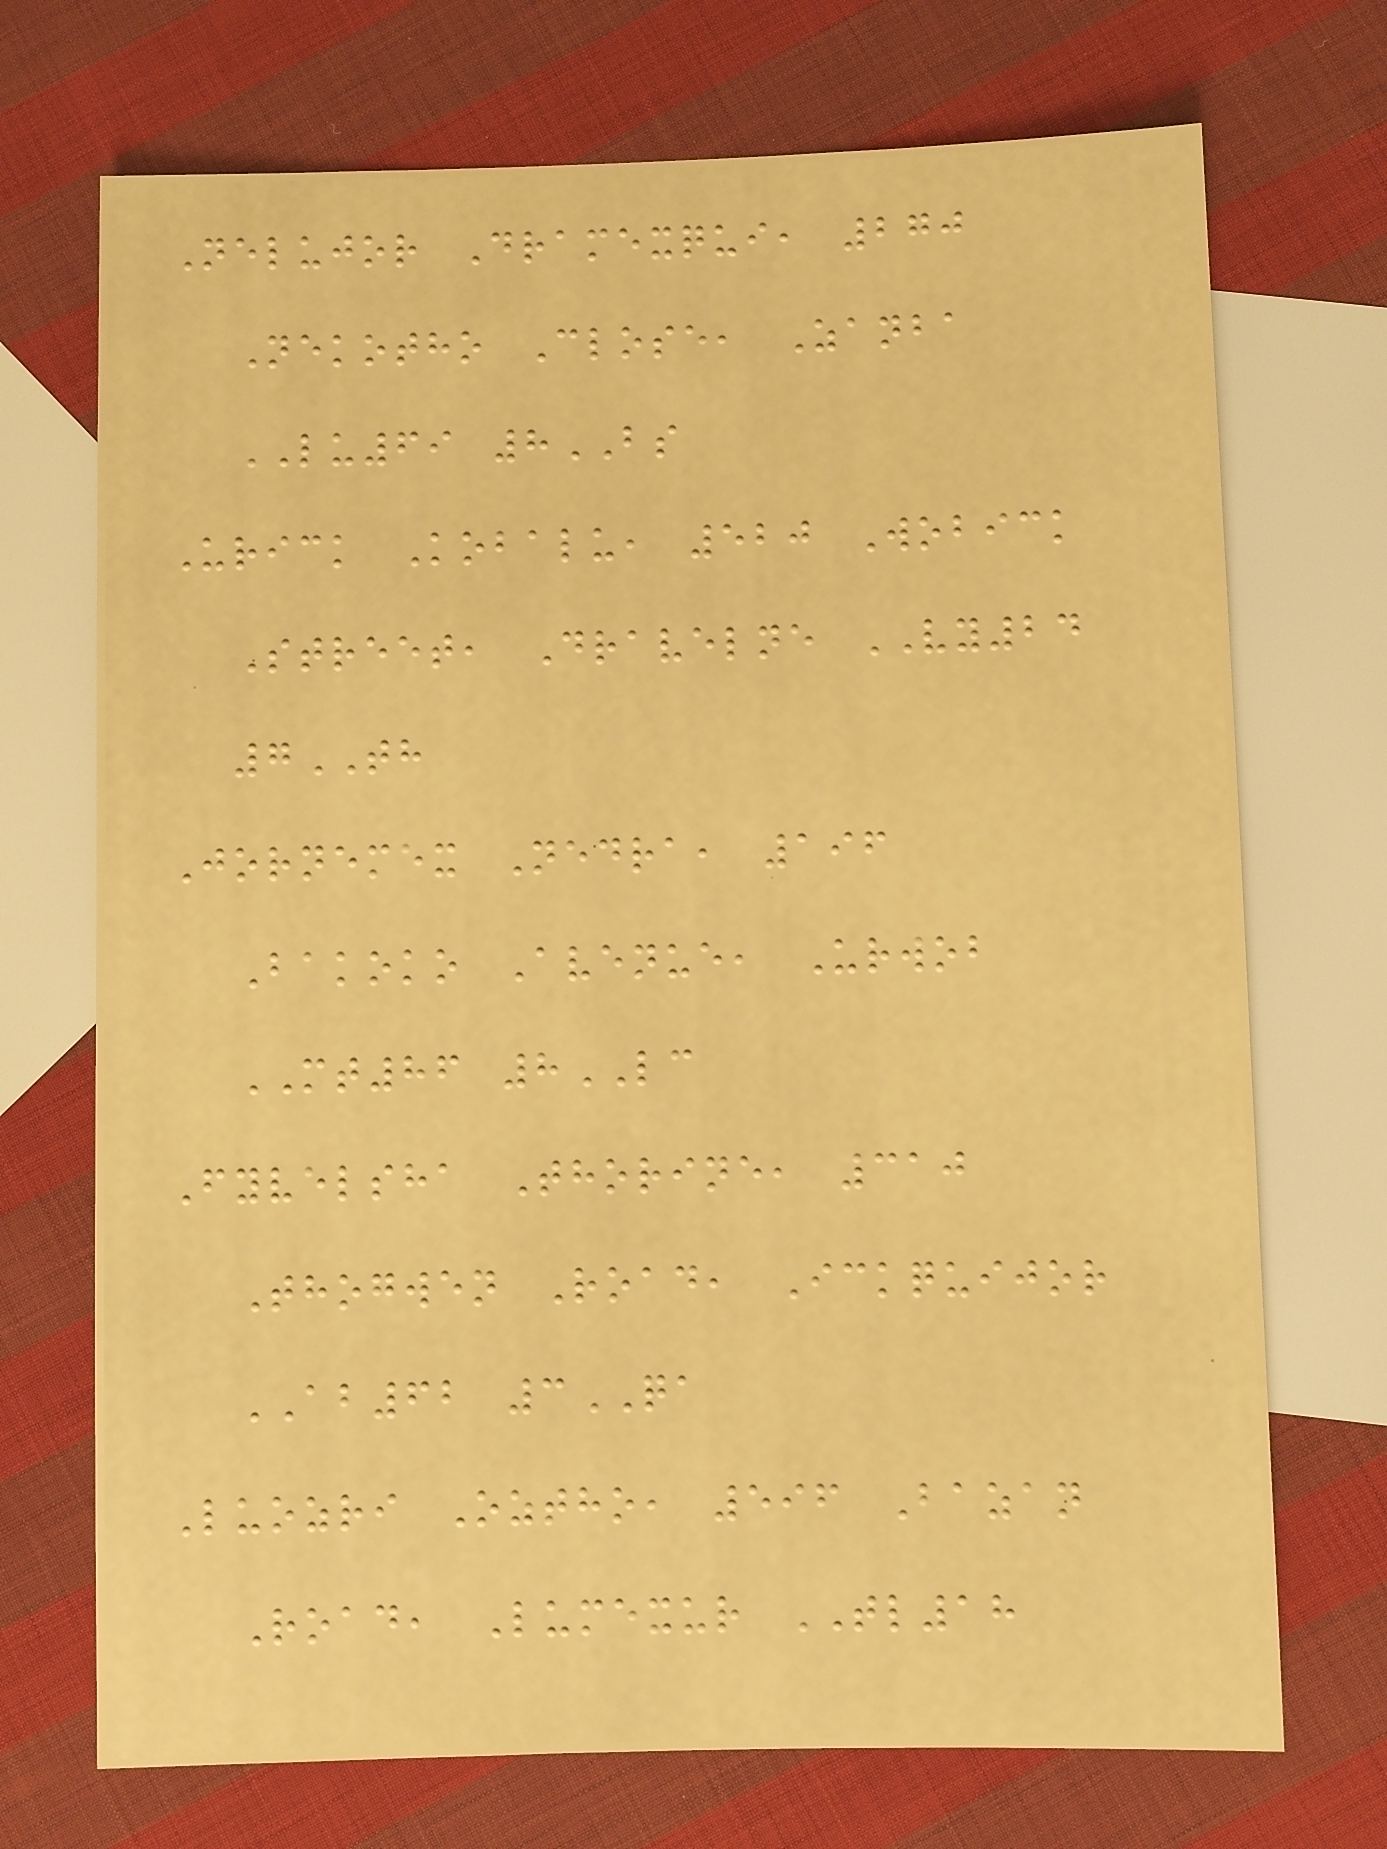Nelujor Dramexqui, 270
Nekotho Close, Zanba
LU69 8BS
Urick Kobalu, 520 Wobick
Street, Dravelne VY24
7TH
Jornemex Nedra, 196
Bakoko Avenue, Urwob
MT86 8LC
Fyvelsha Thorine, 310
Thogwen Road, Ickquijor
AB62 3QA
Luozri Oztho, 596 Bazan
Road, Lumexur TL18
